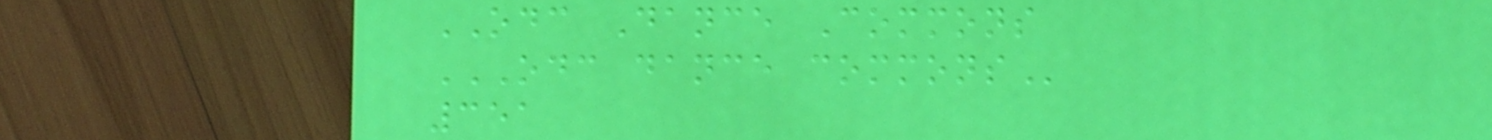ODC Dance Commons
ODC DANCE COMMONS
351
